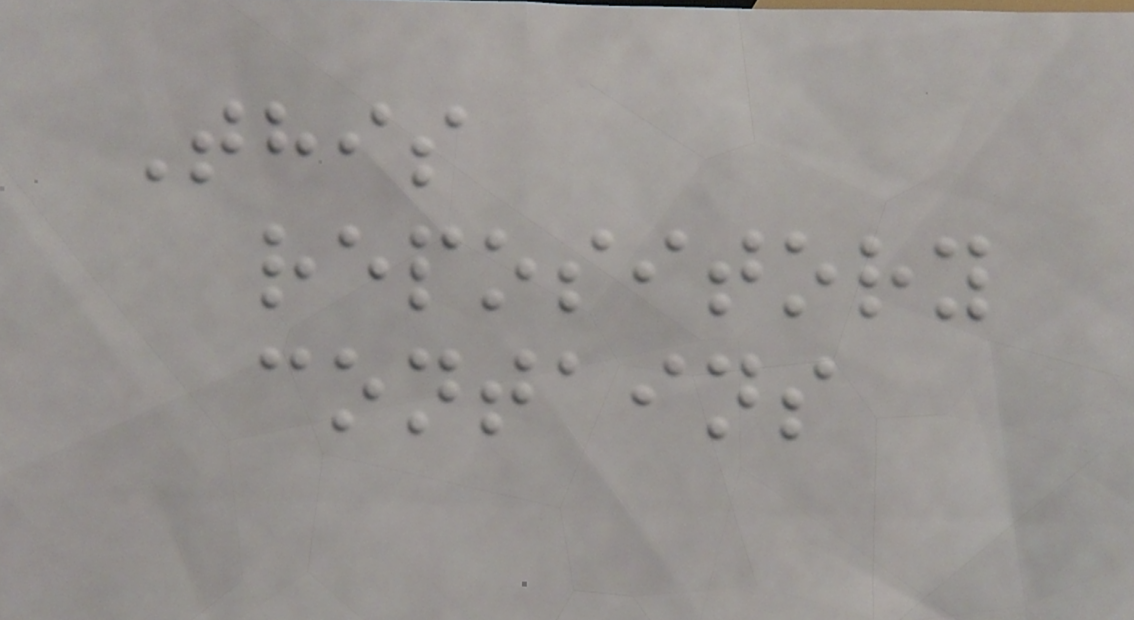This
repository
contains
